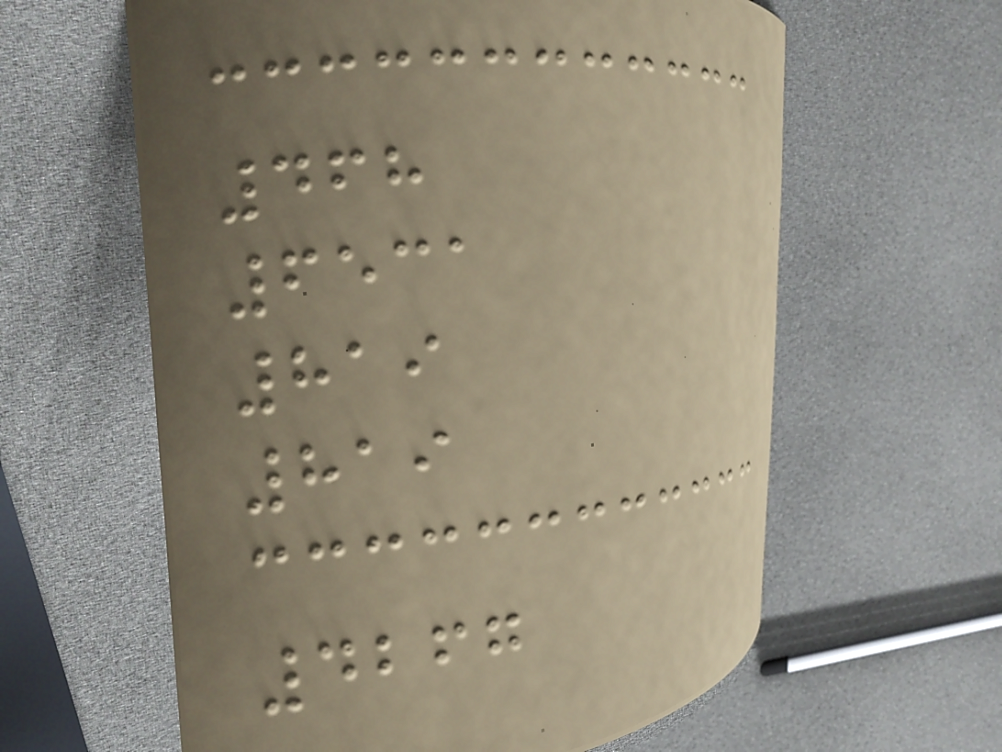468
6531
819
819
4267
